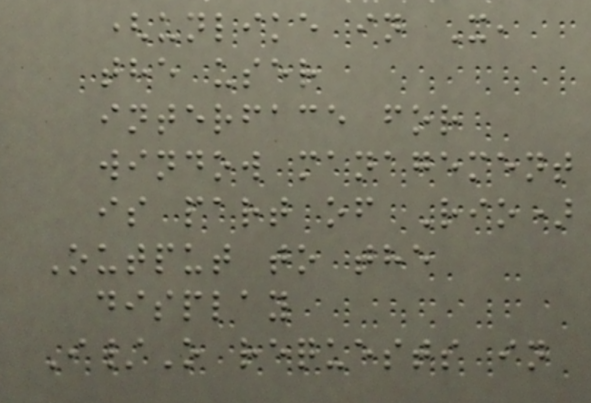(unlike in X,
the user
interface for
window management
is part of Rio)
Output to the
display
I/O requests in
